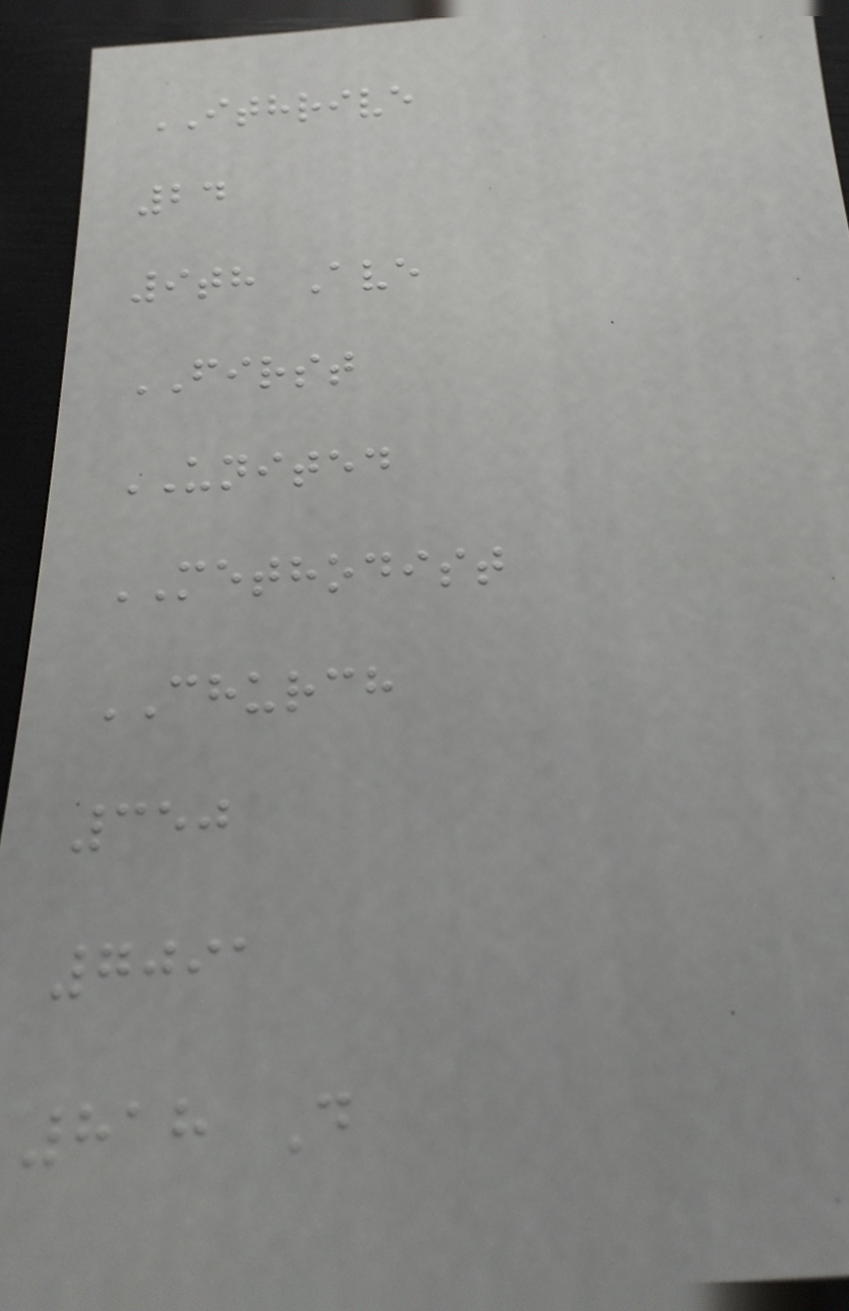ITHRIVE
24
9th Ave
FIRST
UNITED
METHODIST
CHURCH
350
7091
818 D
